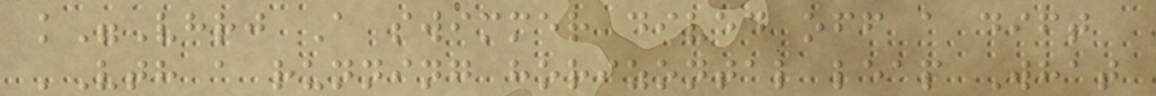k"Vhrj A swimmer dived off a dift
'Vth a running horizontal leap What
